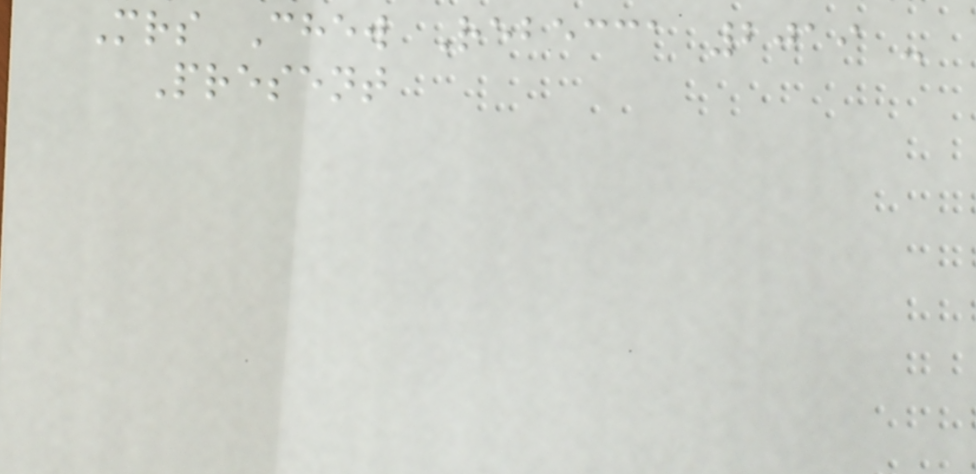Mrs Chew Rebecca 2019 -
Present
